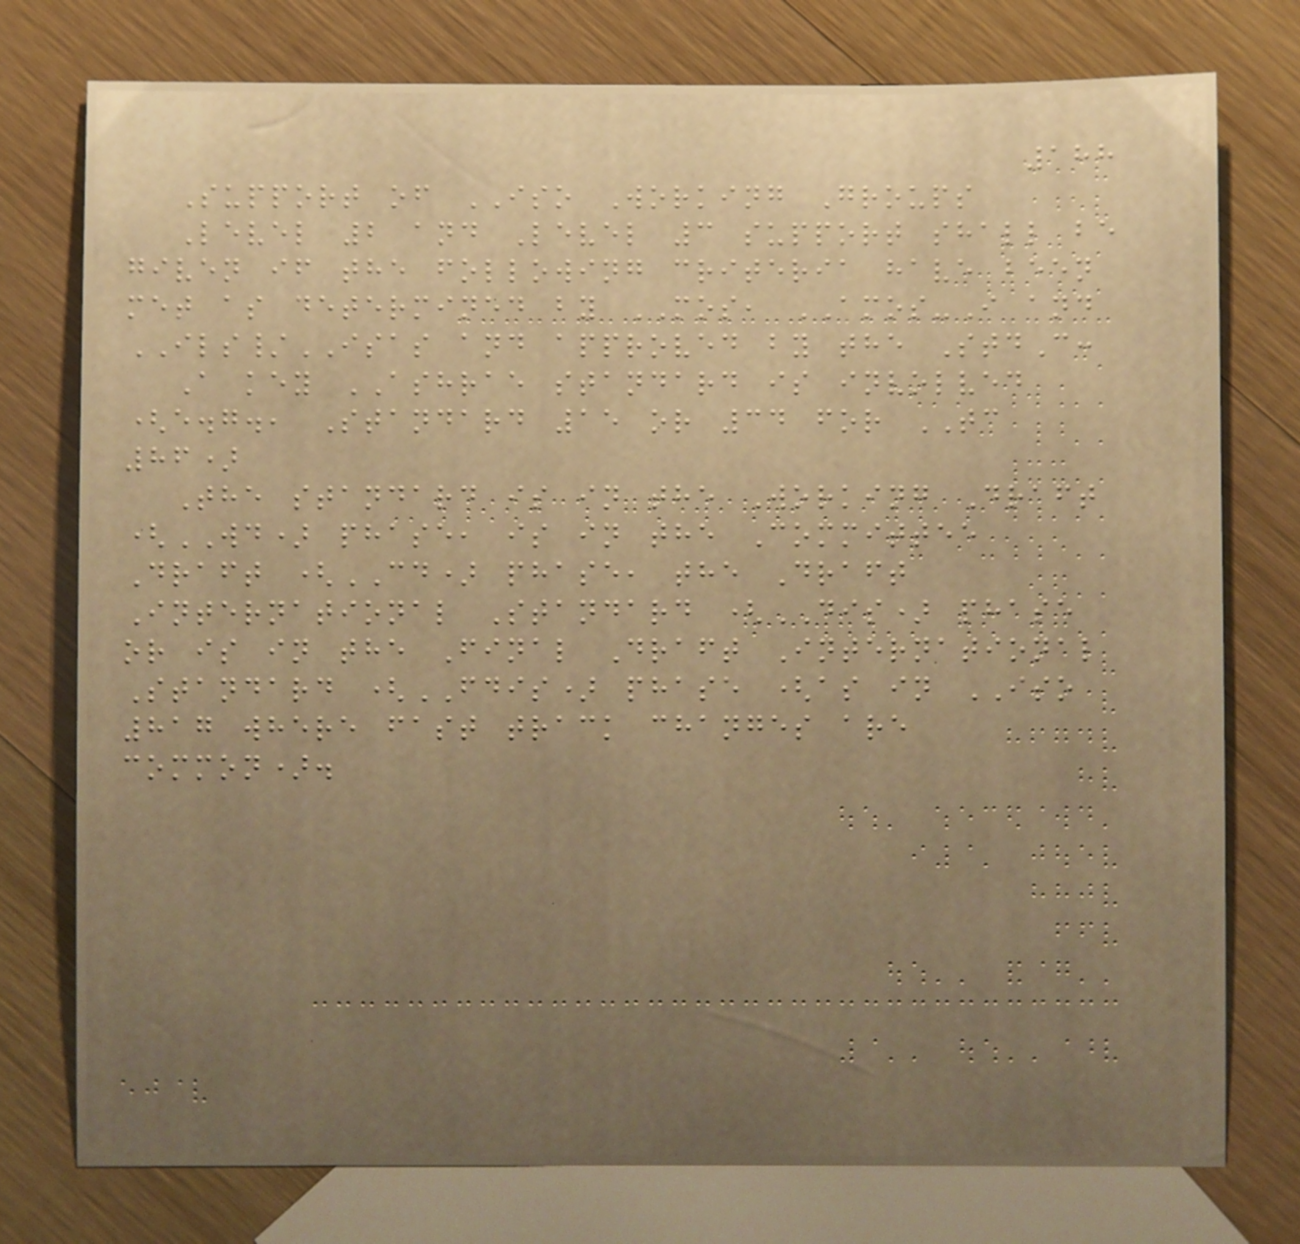188
Support of ISO Working Groups
Level 2 and Level 3 support shall be
given if the following criteria have been
met as determined by MOS, AMOS-I and
ILS/ISAS and approved by the StdC:
A key ASHRAE standard is involved
(e.g., Standard 15 or 34 for TC
86)
The standard is in the Working Draft
(WD) phase, is in the Committee
Draft (CD) phase, the Draft
International Standard (DIS) phase
or is in the Final Draft International
Standard (FDIS) phase (as in ISO
817 where fast track changes are
common).
